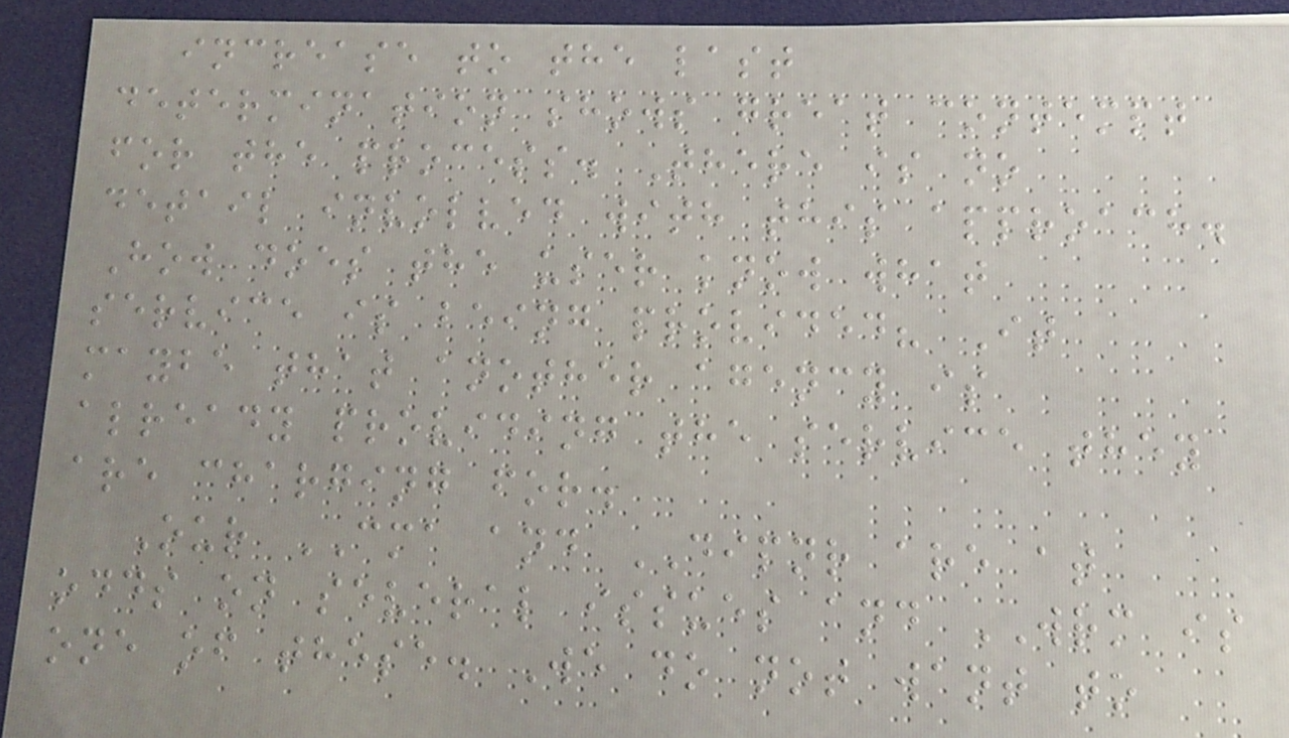increase to the last
determination shows great contempt
for the process. There is no
detail involved with this approach.
How does the user know what
service is being provided? It
maybe that another agency is
already providing the service they
are charging for.
Our CMA and DIPNR are at
odds on several issues and WRM is
one of these. We do not want to
